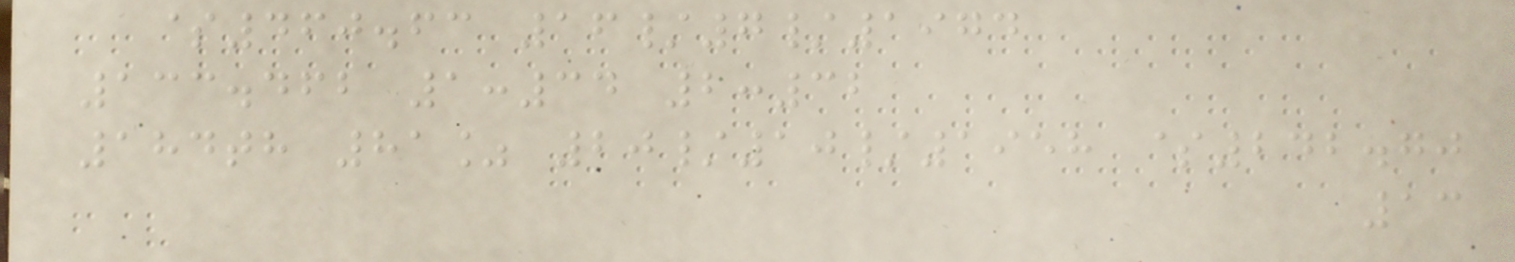$460.63 16/7/1974
133.462 1:34 2:32
184th 81% 20/10/1958 $242.70
13
